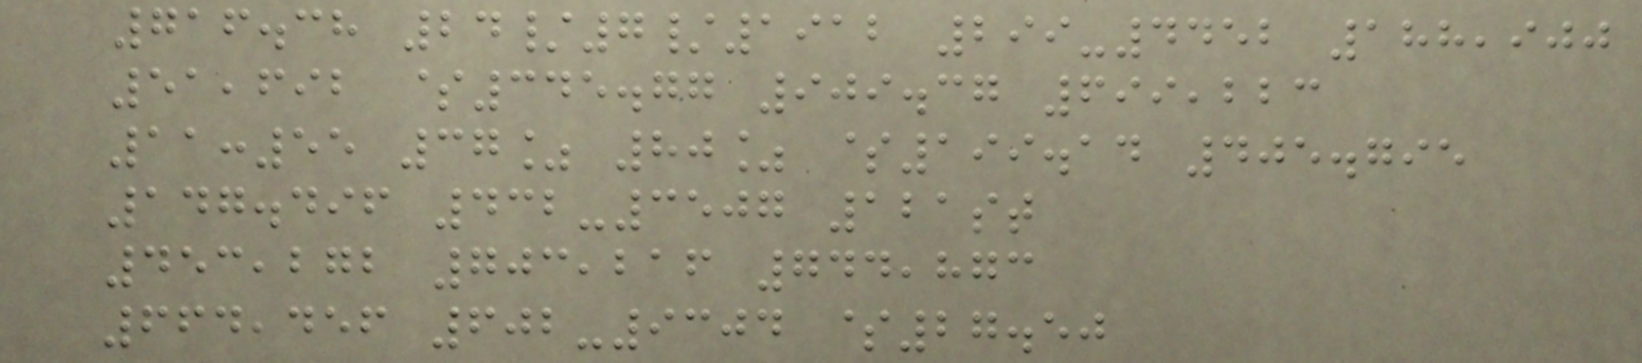716.38 24/7/1912 299-4452 188,900
51,692 $345.77 909.37 699,223
11:55 37% 80% $199.14 405.795
147.496 432-3507 121st
453,272 703,216 744,873
664,456 602-9304 $27.50
